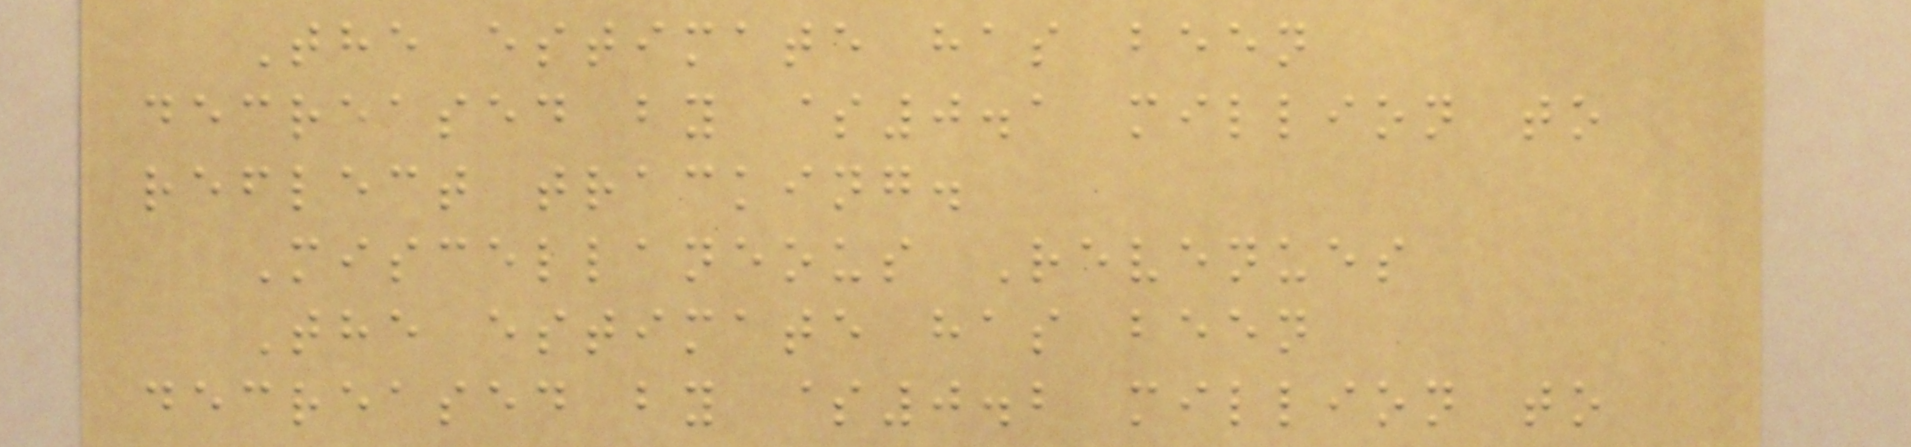The estimate has been
decreased by $0.1 million to
reflect tracking.
Miscellaneous Revenues
The estimate has been
decreased by $0.2 million to
